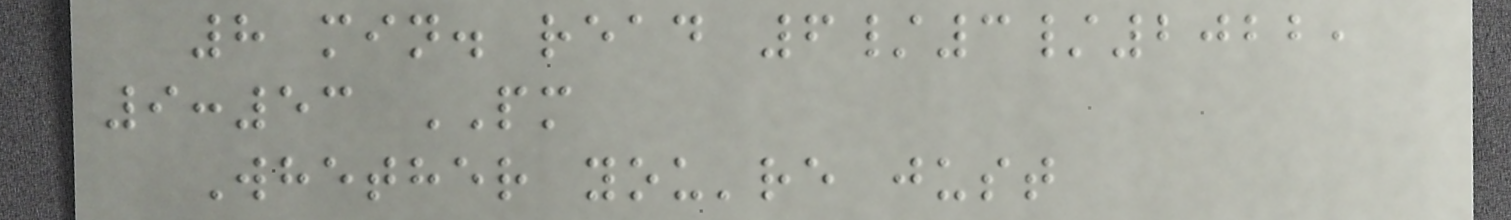8 min. read 6/3/2022,
9:53 PM
Whether you're just
